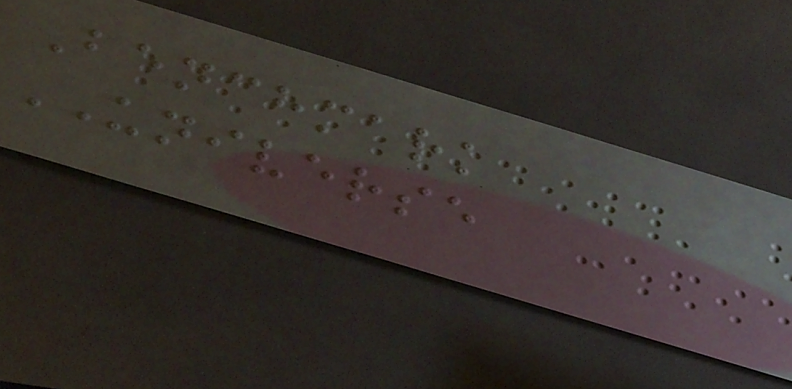Benchmark
UNIVERSE
